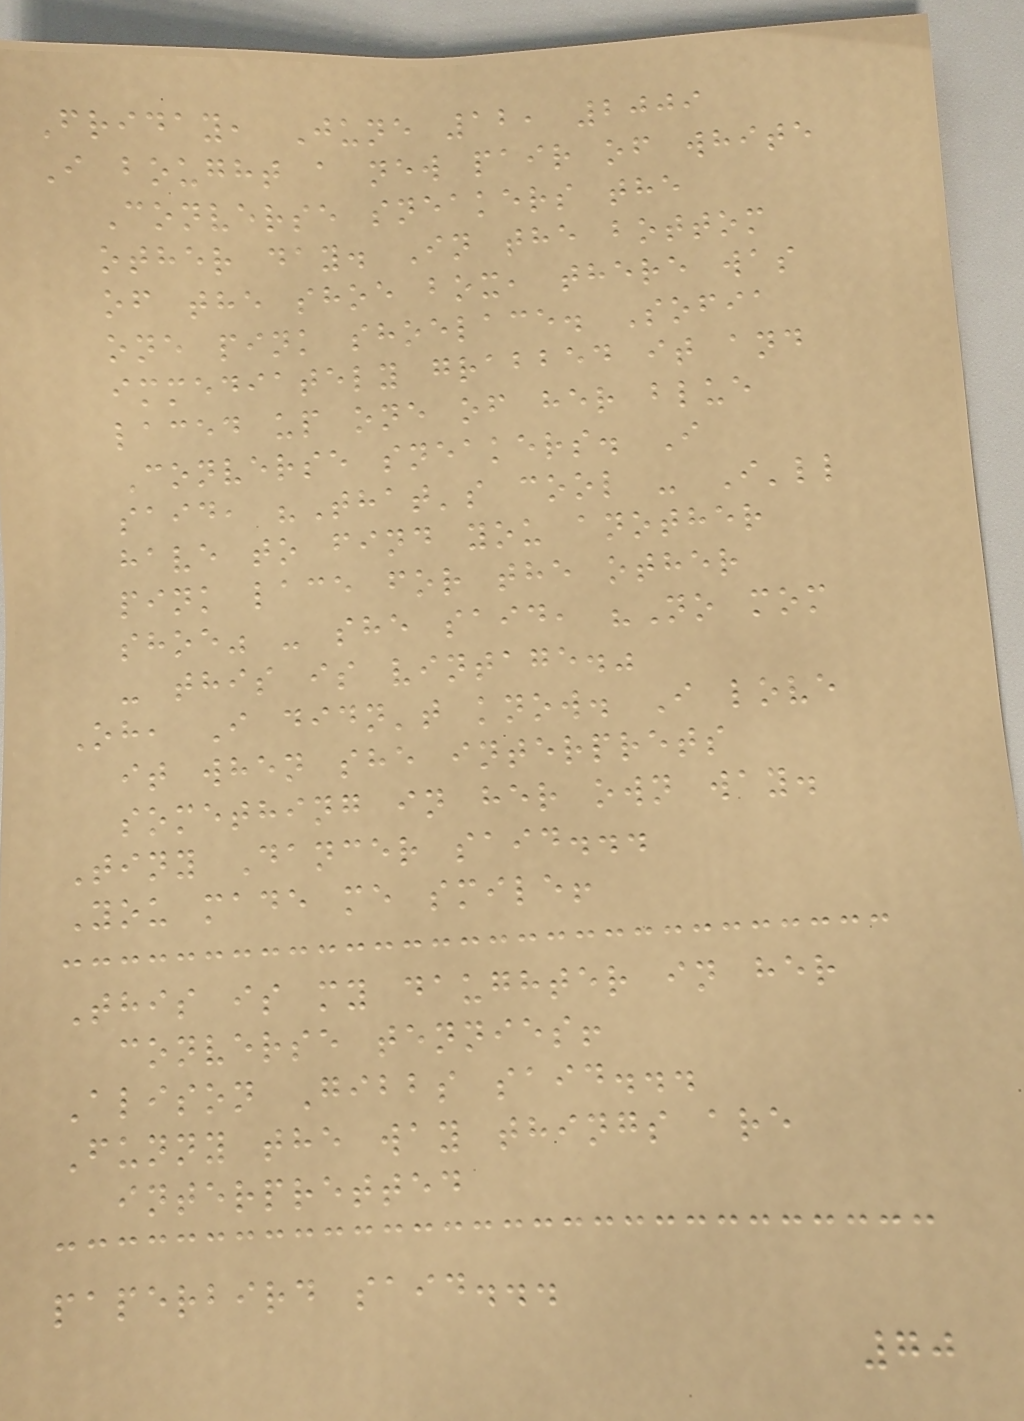Friday, June 12, 2009
I bought a new pair of white
Converse sneakers the
other day. In the bottom
of the shoe box, there was
one pink shoelace. Sofia
immediately grabbed it and
laced up one of her blue
Converse sneakers. I
said, "That's cool - I'll
have to find you another
pink lace for the other
shoe" - she said, "No mom
- this is vintage."
Oh, I didn't know. I love
it when she interprets
something in her own way.
Tiny Dancer said...
You made me smile!
This is my daughter in her
converse tennies!
Alison Gibbs said...
Funny the way things are
interpretted
paperbird said...
70
